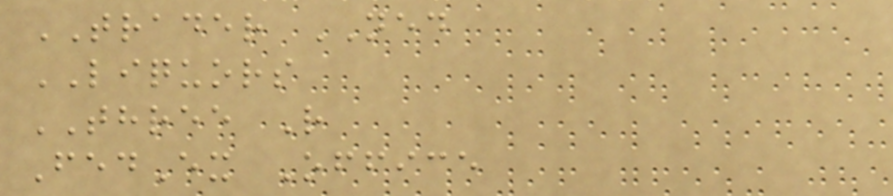TRADER NED
LIQUORS
THREE R
FedEx Office
